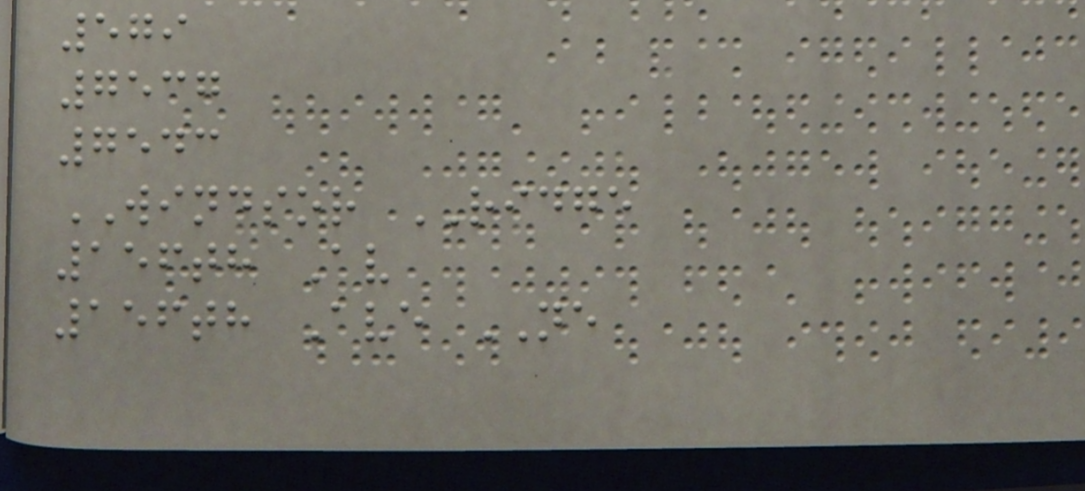579
7537
7543
WINDSOR RIDGE
156th Av
156th Ave NE
